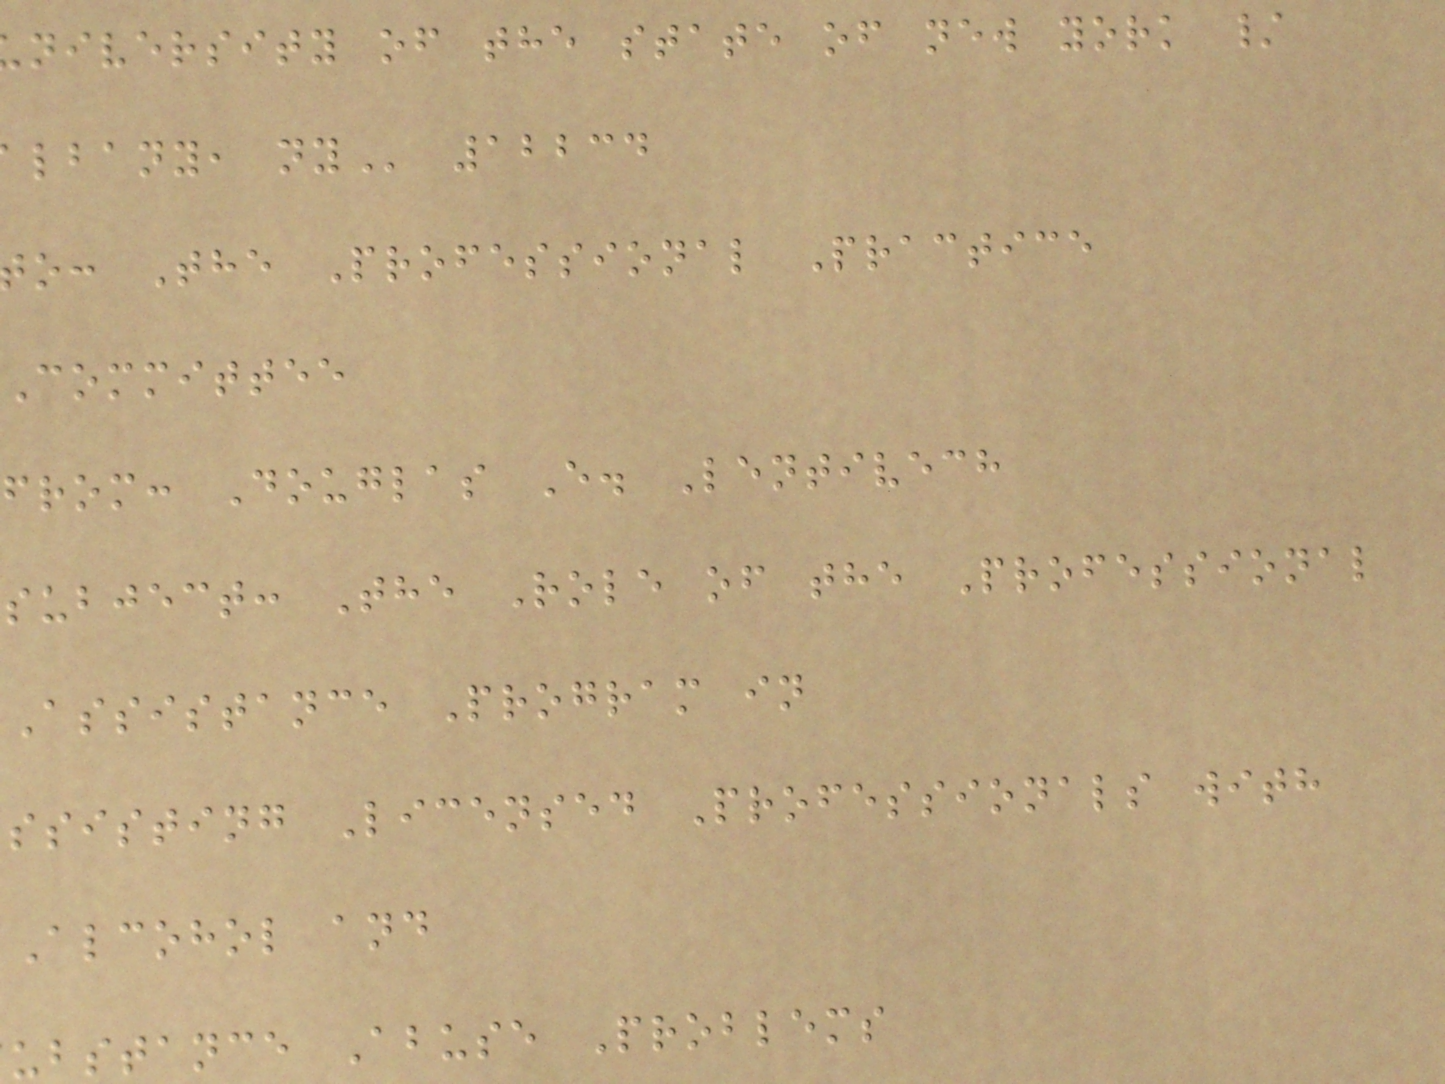niversity of the state of new york /
lbany,
o: The Professional Practice
Committee
from: Douglas E. Lentivech
subject: The Role of the Professional
Assistance Program in
ssisting Licensed Professionals with
Alcohol and
ubstance Abuse Problems
